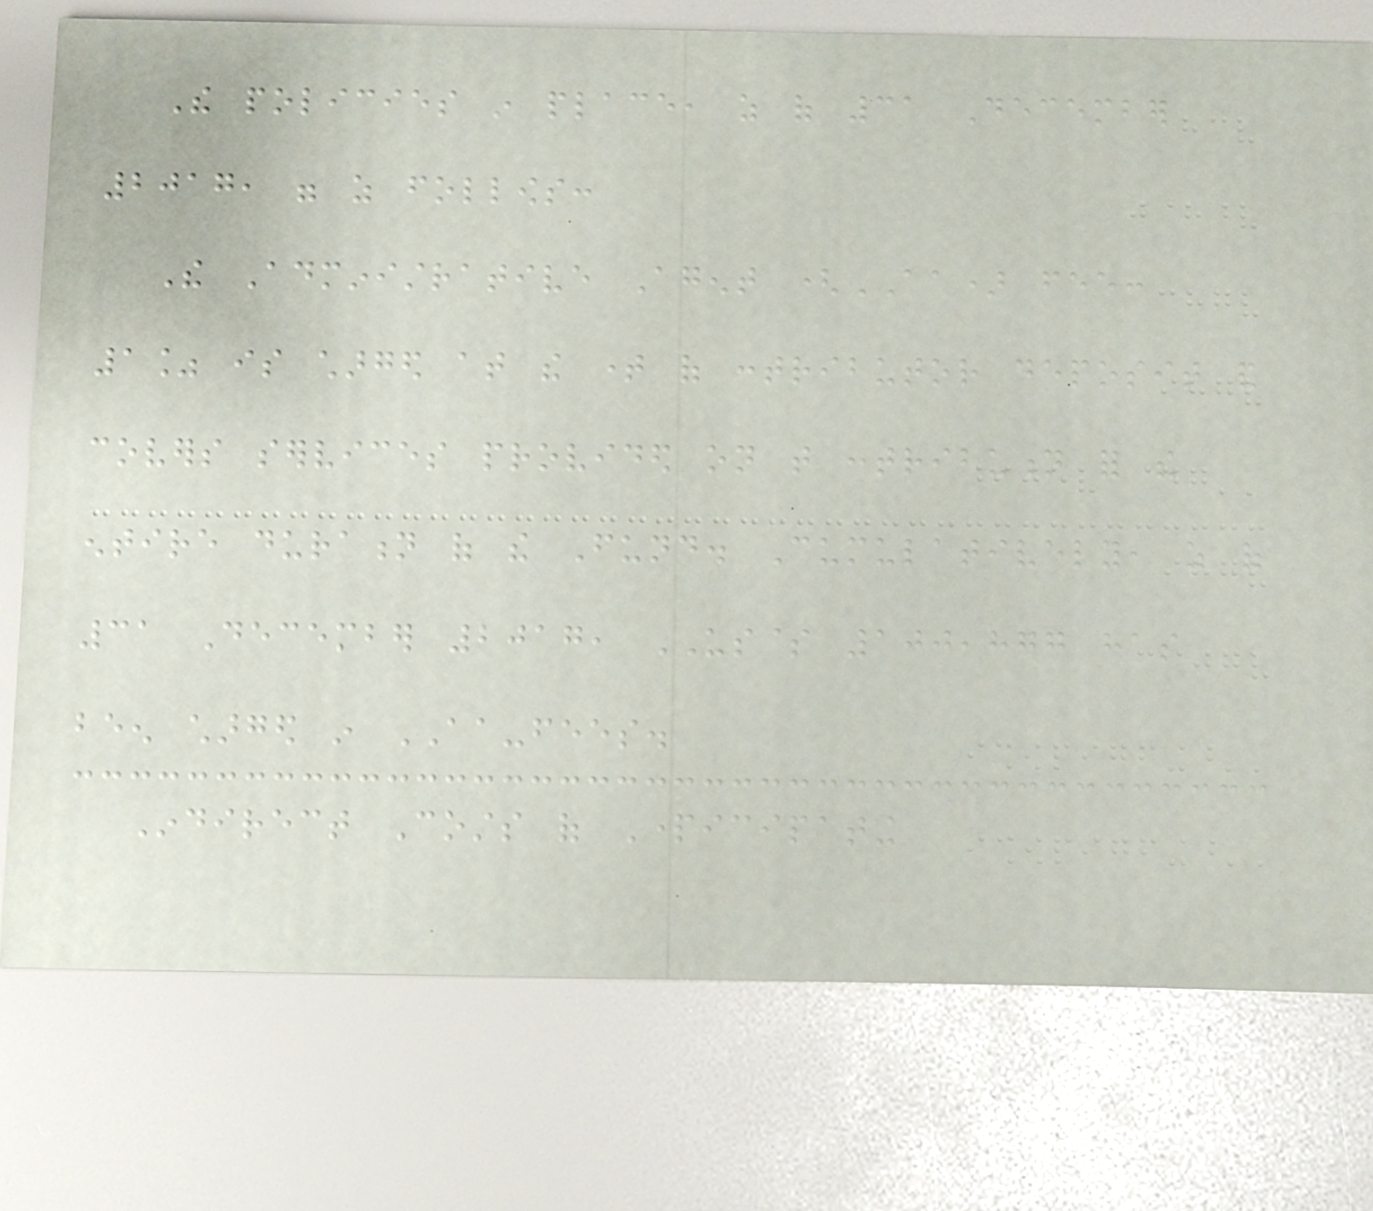The policies in place, as of 31 December
2017, were as follows:
The Administrative Agent (AA) fee:
1% is charged at the time of contributor deposit and
covers services provided on that contribution for the
entire duration of the Fund. Cumulatively, as of
31 December 2017, US$ 100,877 has
been charged in AA-fees.
Indirect Costs of Participating
